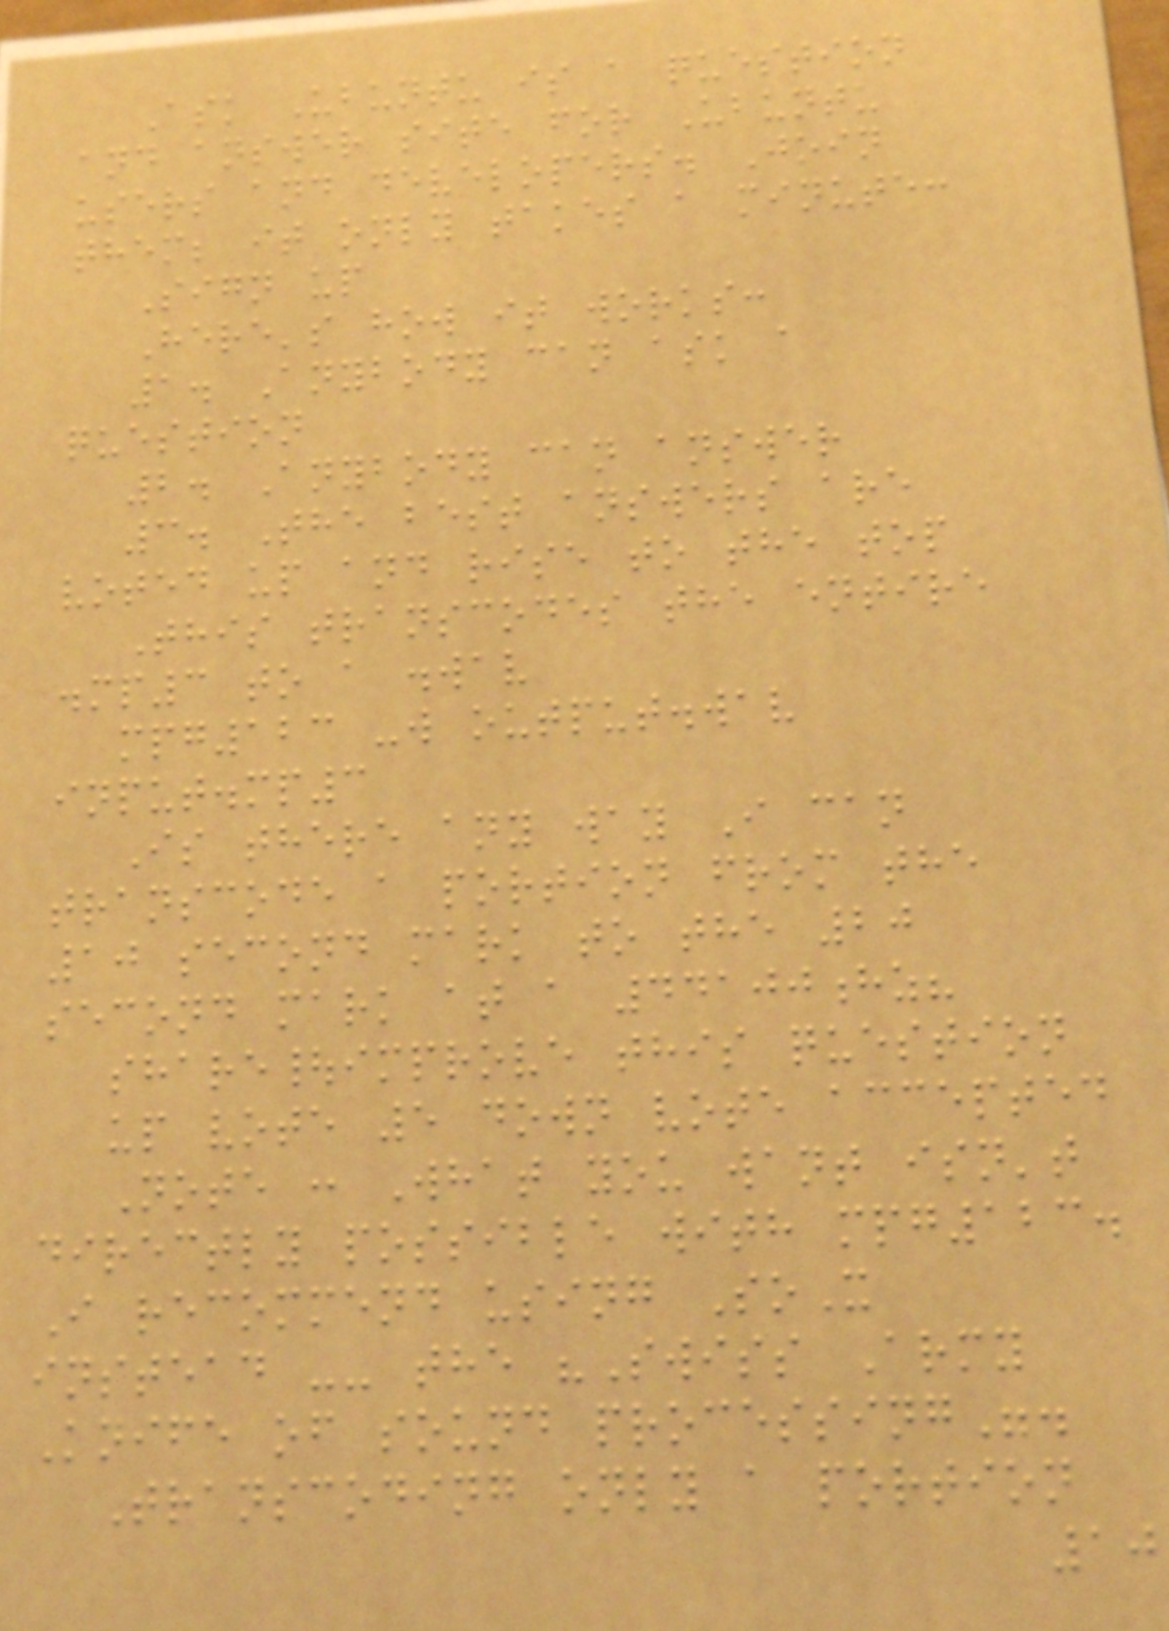Ask Ubuntu is a question
and answer site for Ubuntu
users and developers. Join
them; it only takes a minute:
Sign up
Here's how it works:
1. Anybody can ask a
question
2. Anybody can answer
3. The best answers are
voted up and rise to the top
This transcodes the entire
.mp3 to a .wav
mpg123 -w output.wav
input.mp3
Is there any way I can
transcode a portion from the
10 second mark to the 20
second mark at a 44100hz?
share|improve this question
up vote 5 down vote accepted
Note : What you want isn't
directly possible with mpg123.
I recommend using SoX
instead -- the "Swiss Army
Knife of sound processing".
Transcoding only a portion
10
